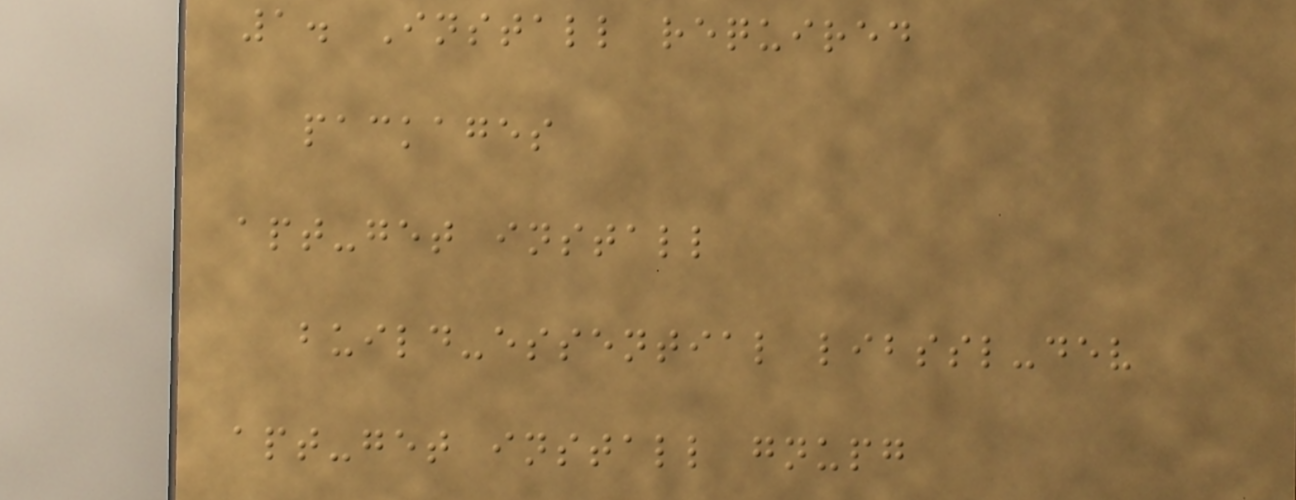1. Install required
packages
apt-get install
build-essential libssl-dev
apt-get install gnupg
